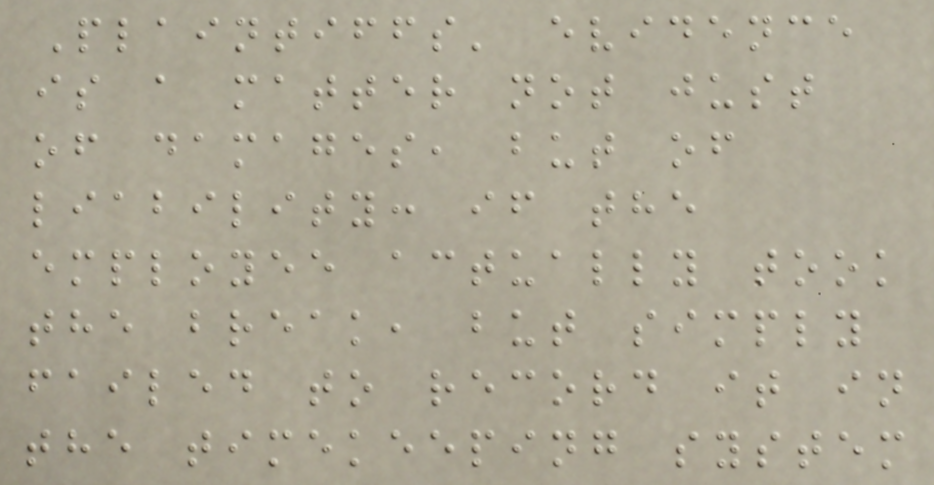Plaintiffs' evidence
is a matter not just
of damages, but of
liability: if the
employee actually took
the break, but simply
failed to record it in
the timekeeping system
